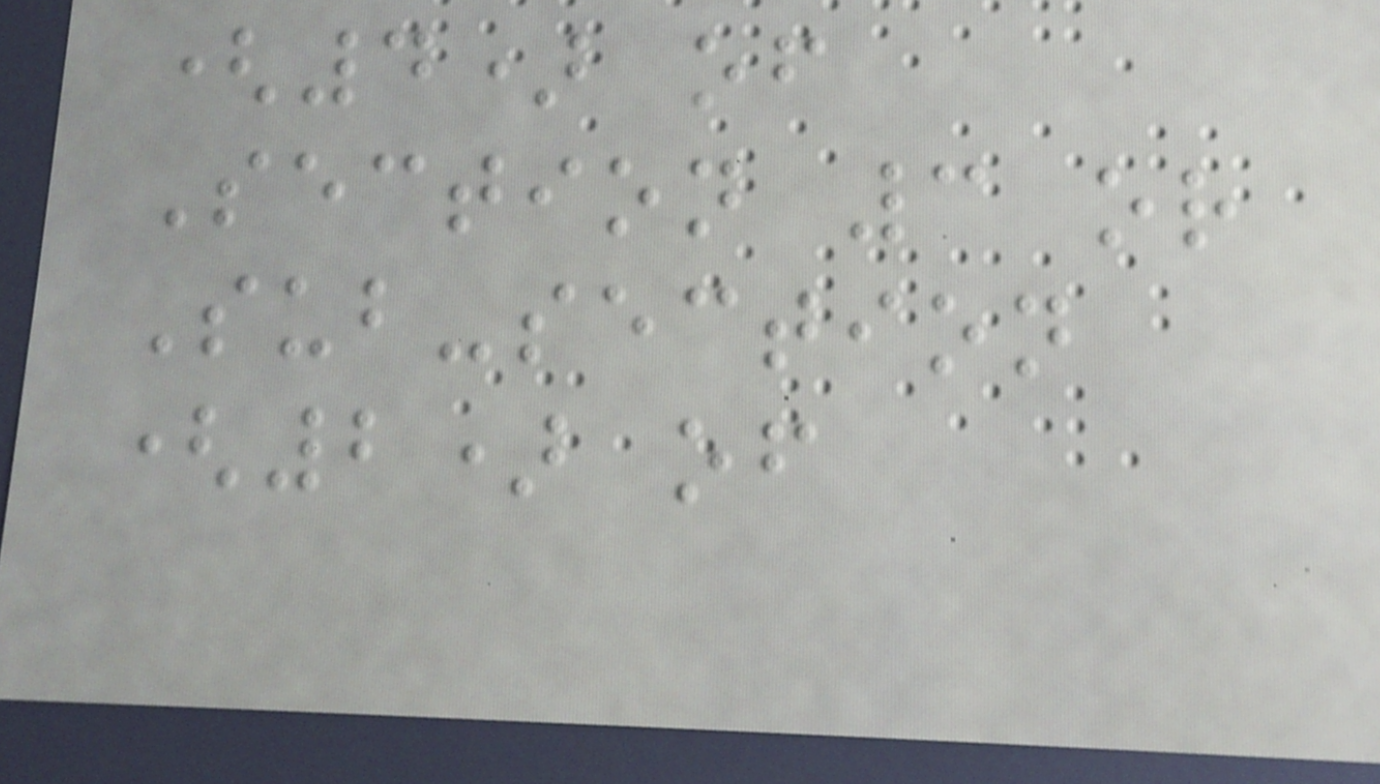(4) of
Section 3 or
Sub-section
(2) of
